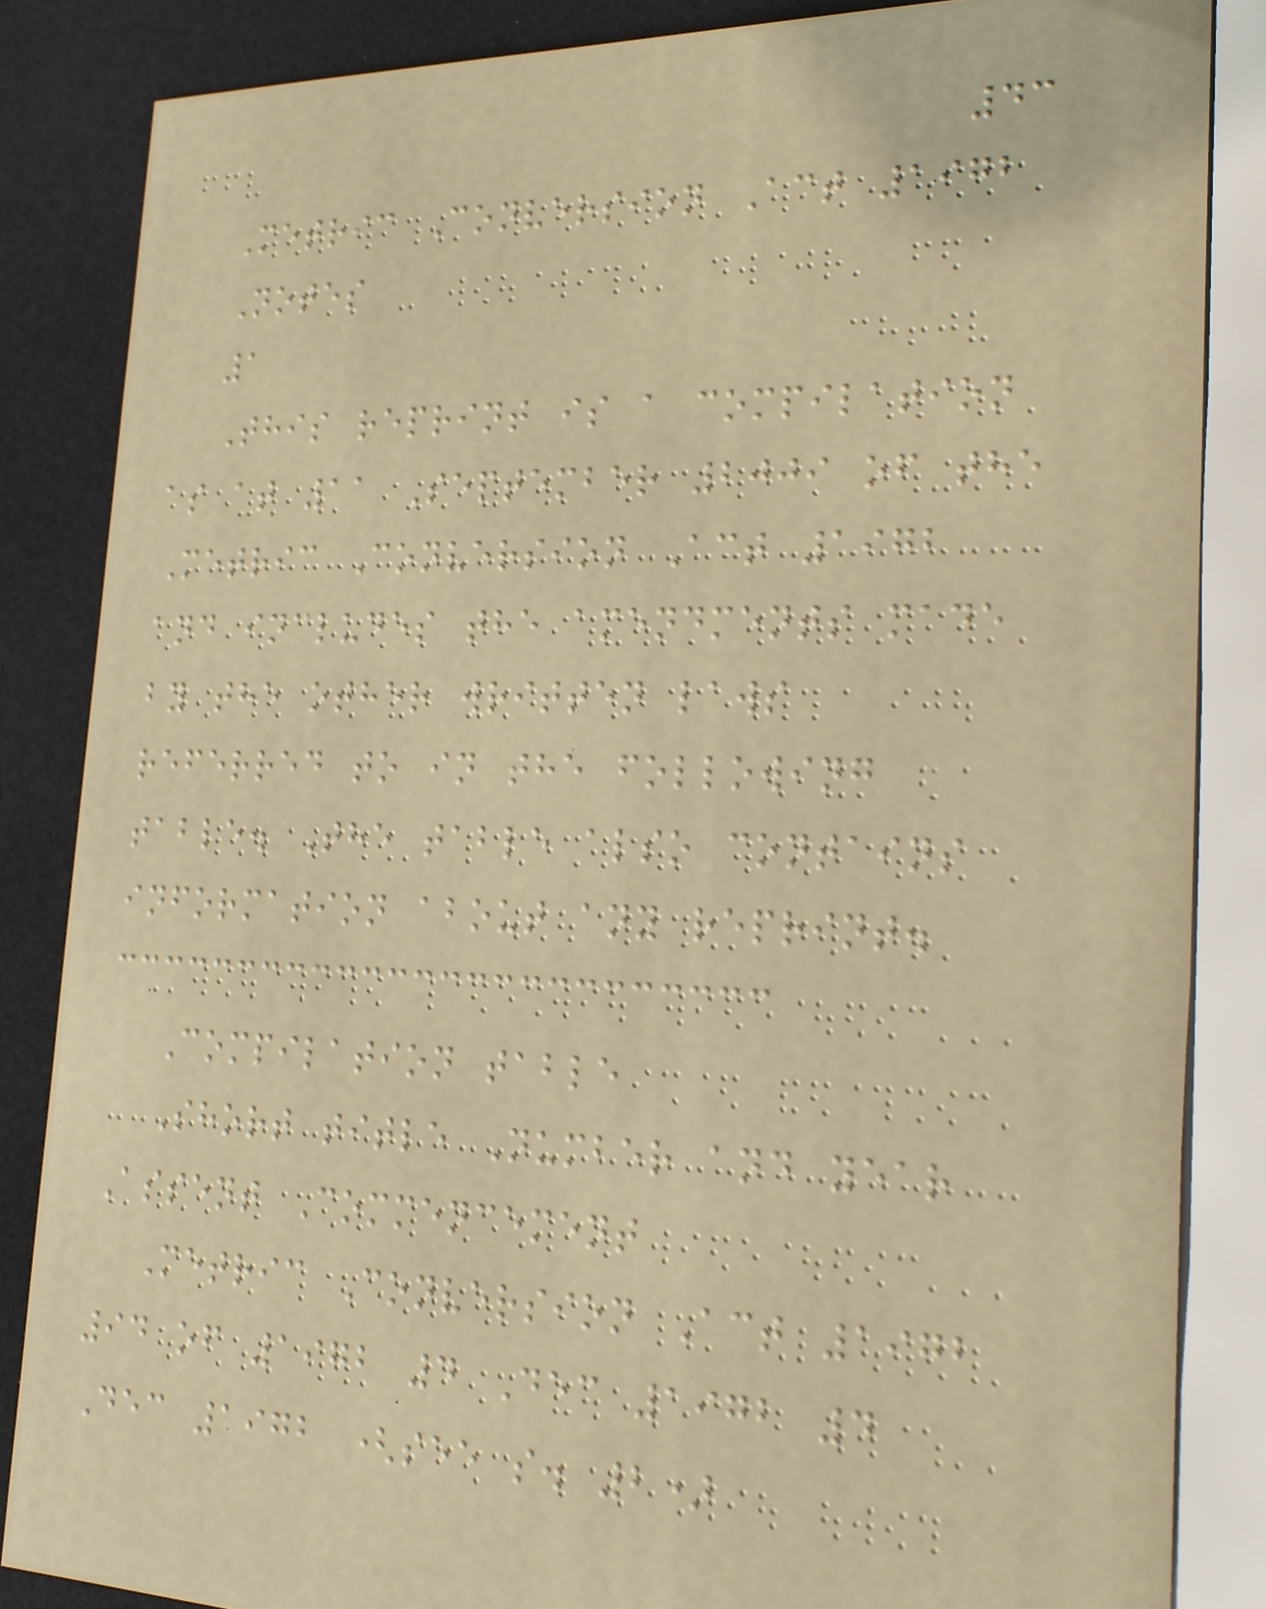43
Metric Conversion Act 1972
Notes
1
This reprint is a compilation
as at 11 September 2009 of the
Metric Conversion Act 1972
and includes the amendments made
by the other written laws
referred to in the following
table. The table also contains
information about any reprint.
Compilation table
Short title Number and year
Assent Commencement
Metric Conversion Act 1972
94 of 1972 4 Dec 1972 4
Dec 1972 (see s. 2)
